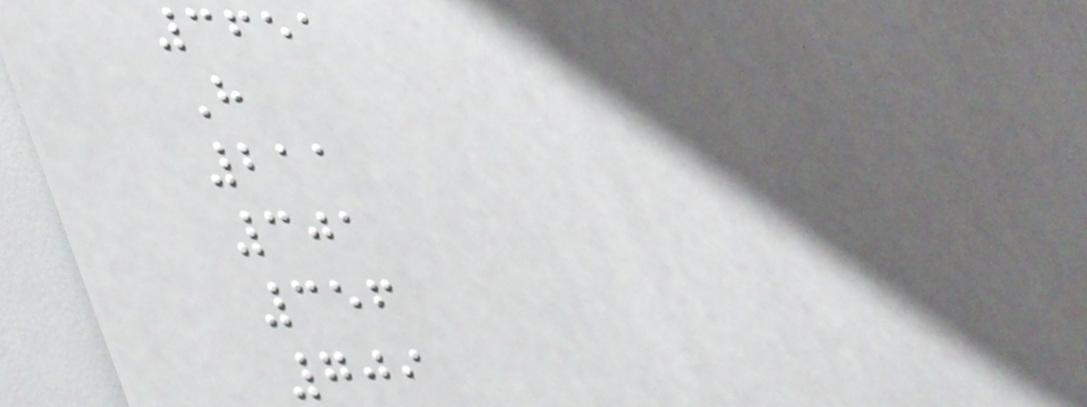3651
H
211
301
356
709
